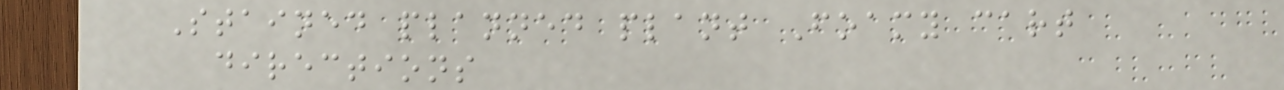Stained planned plant Foamy cart
directions
